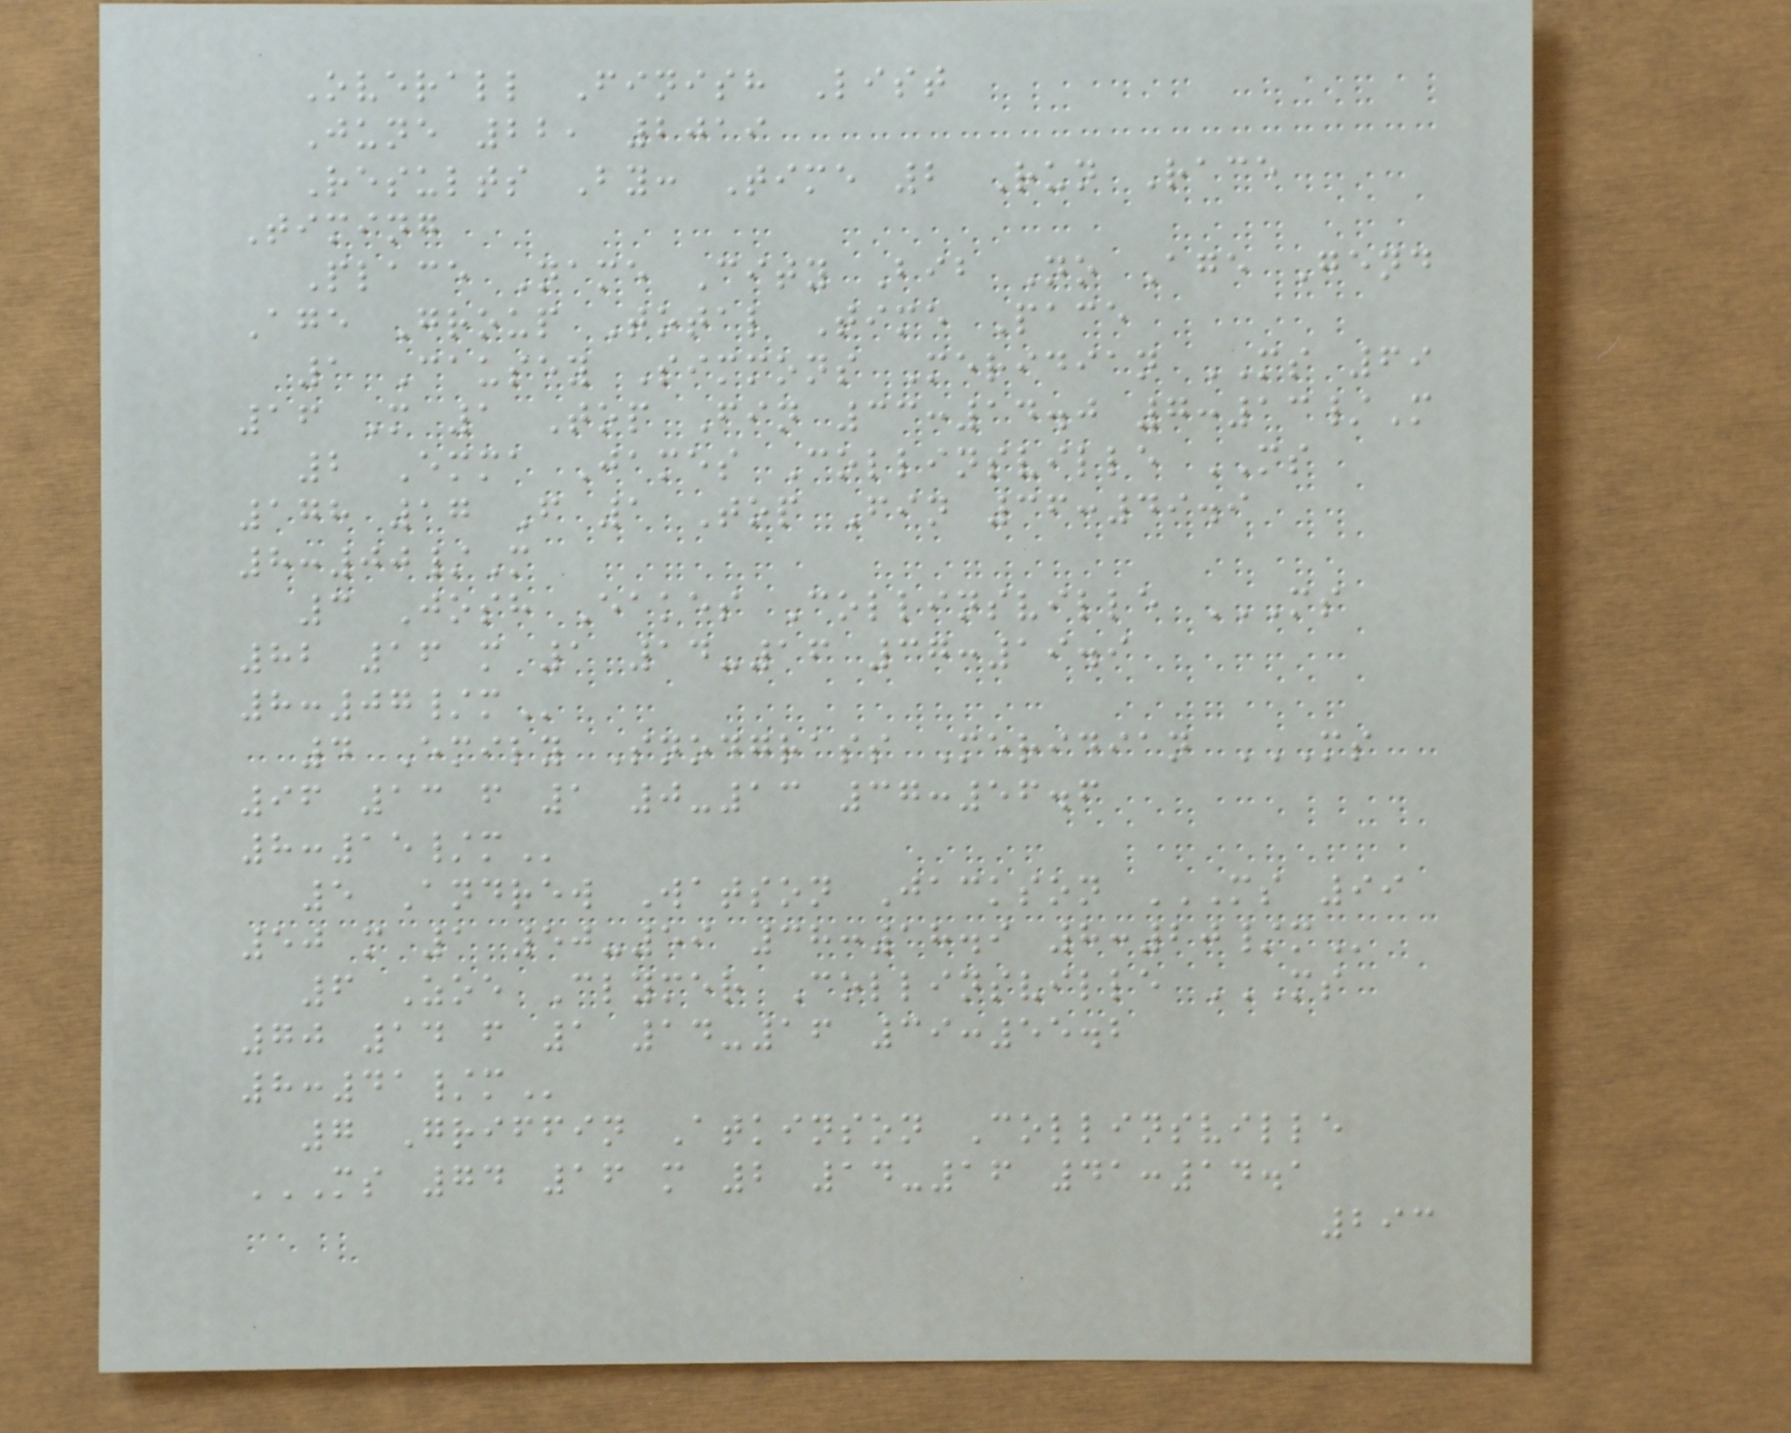Overall Finish List
June 22, 2019
Results By: Time 2 Run Race
Timing
Place Name City Bib No Age Gend
Age Group Total Time Pace
1 Causey Simmons Meridian MS 69
16 M 1 Top Fin 33:14.0 7:13/M
2 Emma James Collinsville MS
178 17 F 1 Top Fin 36:49.9
8:00/M
3 Josh Eakes Collinsville MS
82 16 M 1 14-16 37:19.9
8:07/M
4 Emily Snodgrass Meridian MS
96 13 F 1 0-13 37:56.6
8:15/M
5 Andrew Watson Jackson MS 99
50 M 1 50-59 38:18.9 8:20/M
6 Zoe Clymer Collinsville MS
70 14 F 1 14-16 39:55.2
8:41/M
7 Griffin Atkinson Collinsville
MS 74 16 M 2 14-16 41:14.1
293
